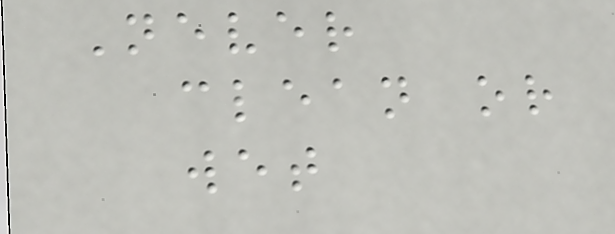Never
clean or
wet
